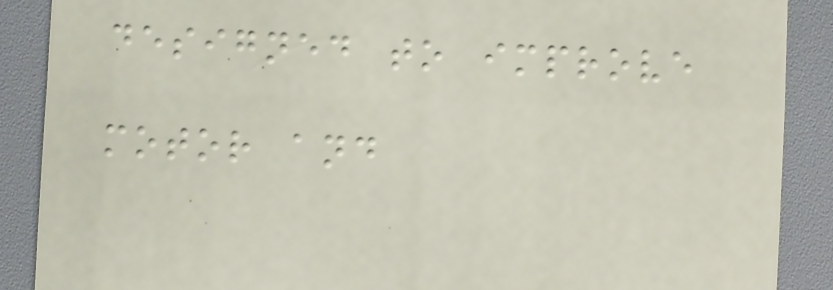designed to improve
motor and
